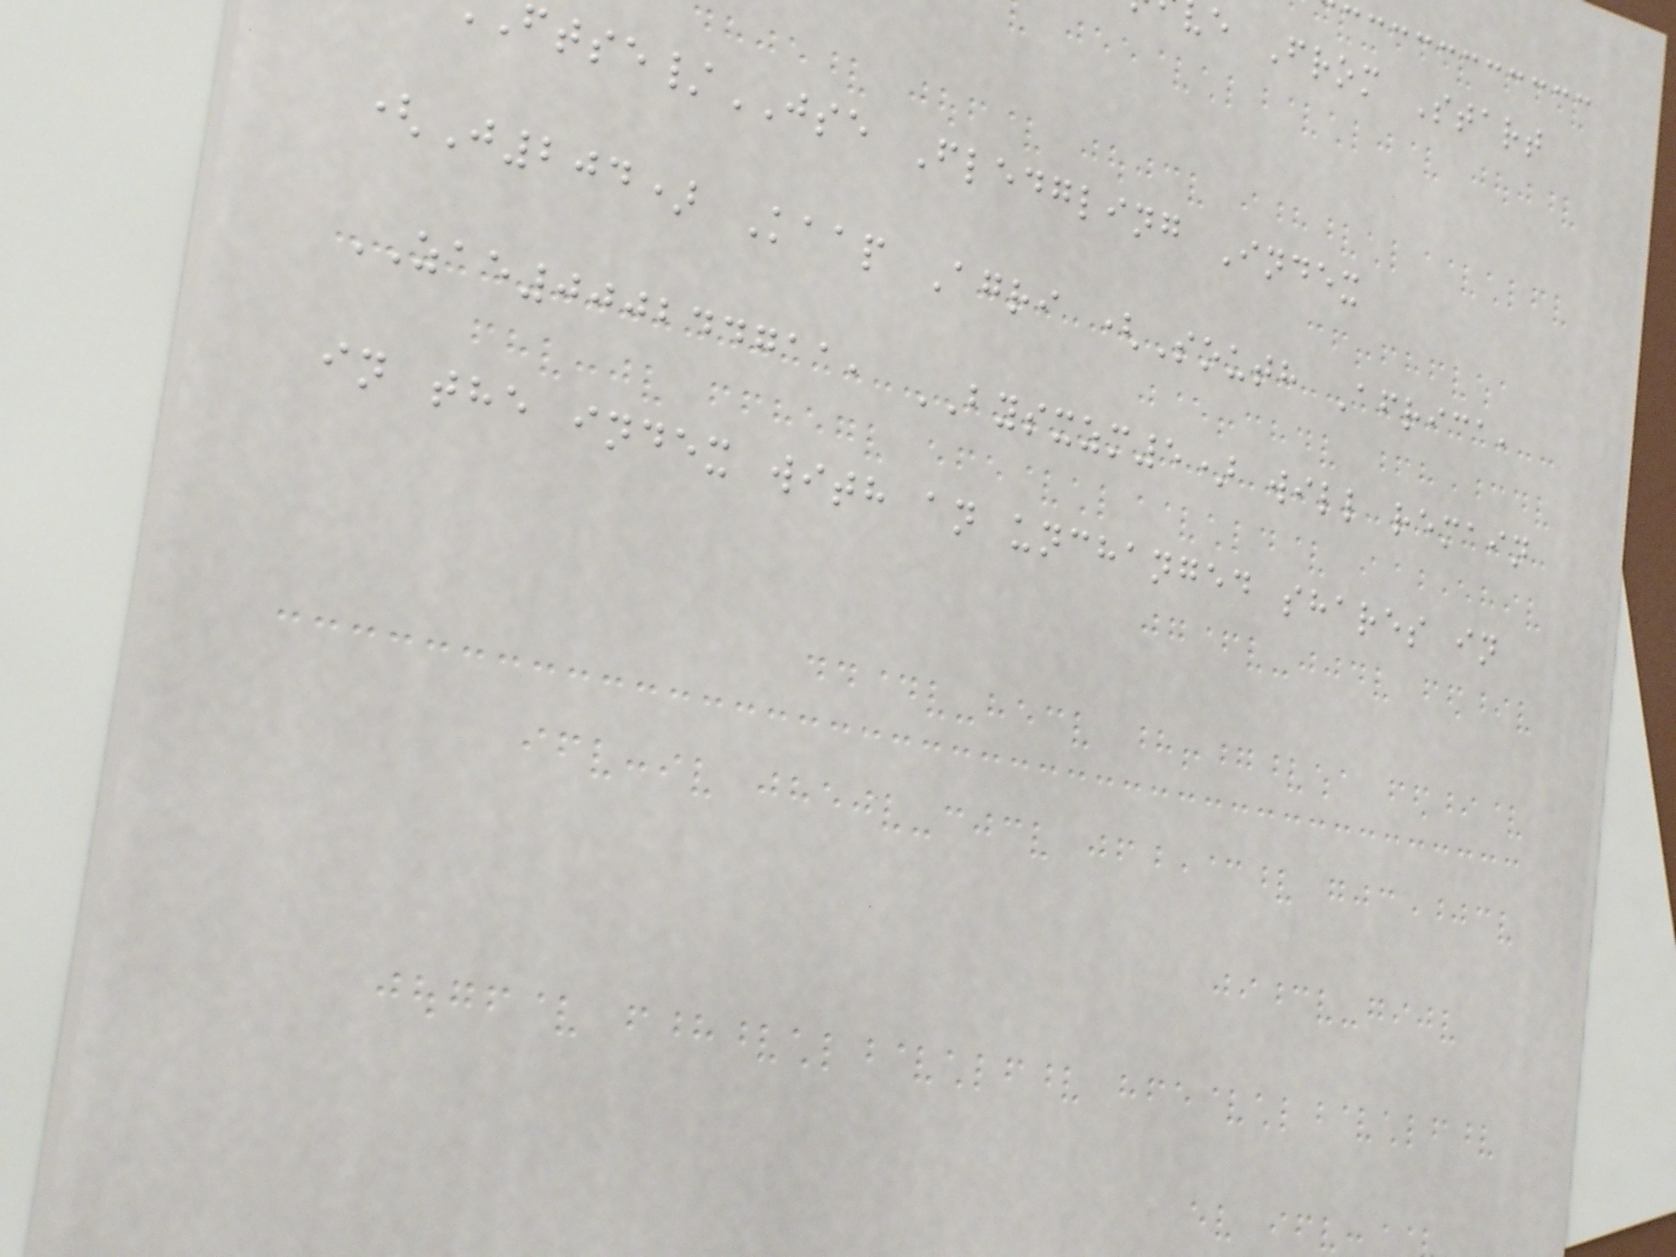e From Start
/JSE Fledgling Index
(J204) Kaap Agri (South Africa,
ZAE000244711, BYSXZM5) will remain
in the index with an unchanged shares in
